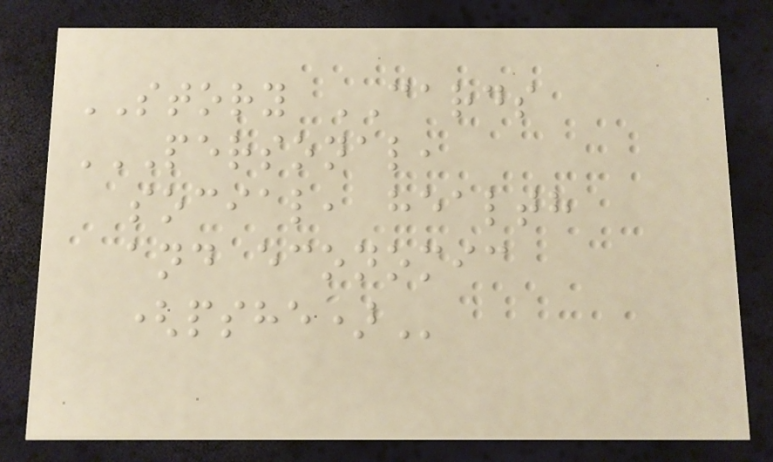STORY CARDS
PERSONAL,
SOCIAL, HEALTH
AND ECONOMIC
(PSHE)
